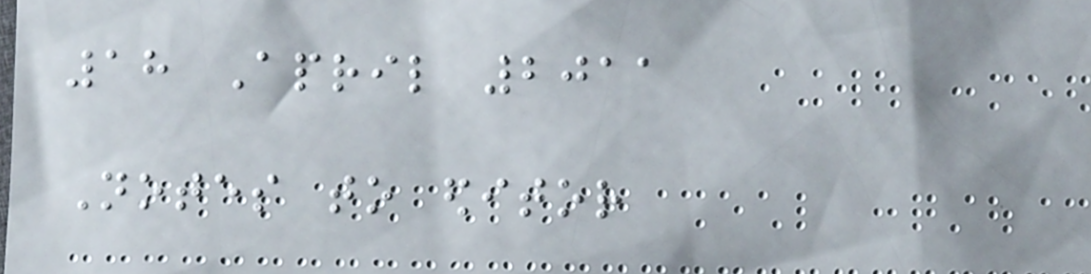18 April 2011
Notes to editor
